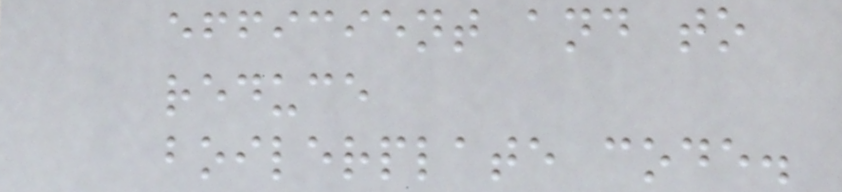efficient and to
reduce
boilerplate code.
